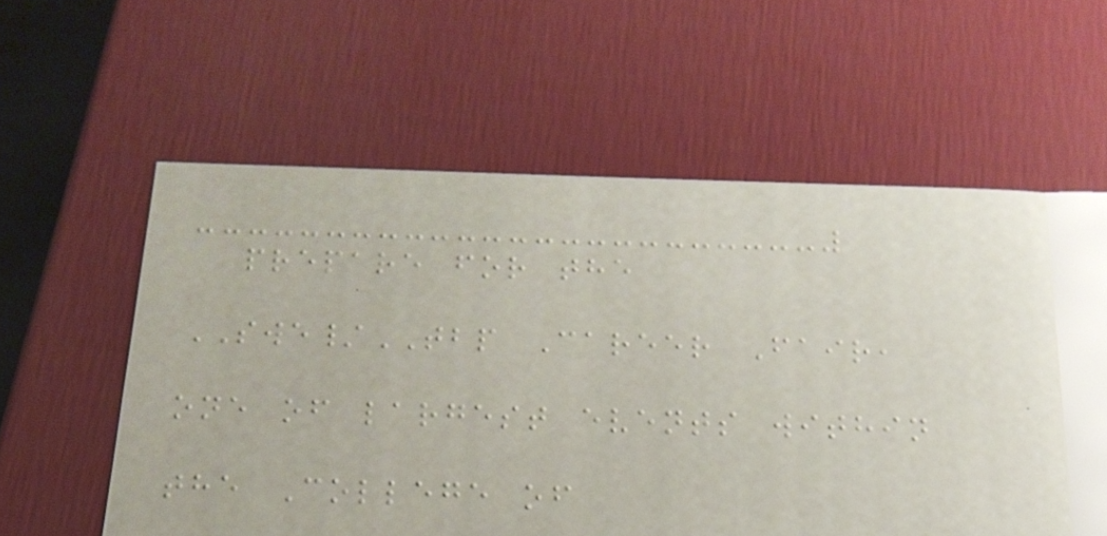prepare for the
SWE/TBP Career Fair,
one of largest events within
the College of
